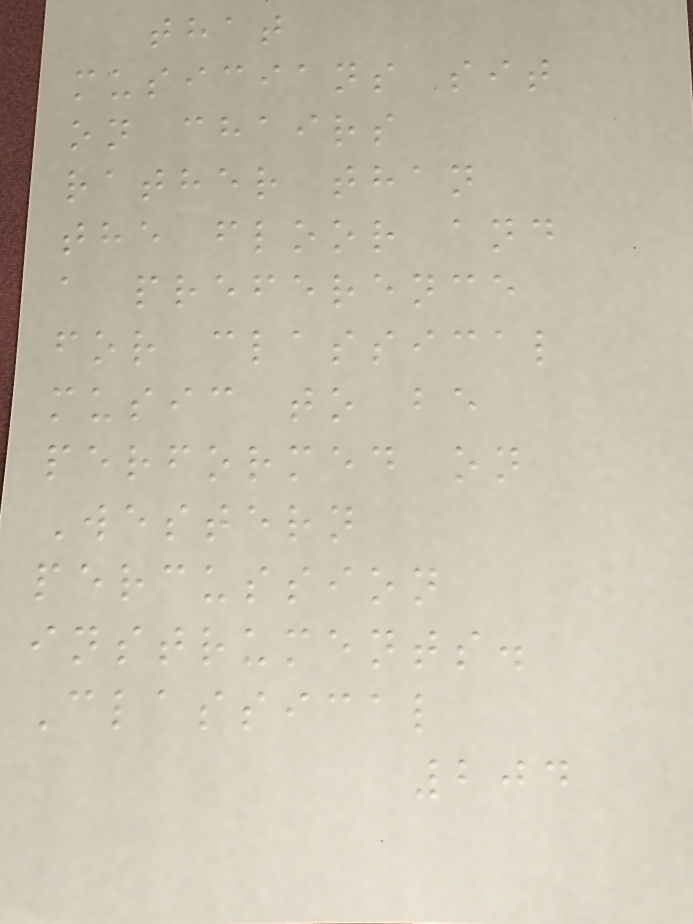that
musicians sit
on chairs
rather than
the floor and
a preference
for classical
music to be
performed on
Western
percussion
instruments.
Classical
204
